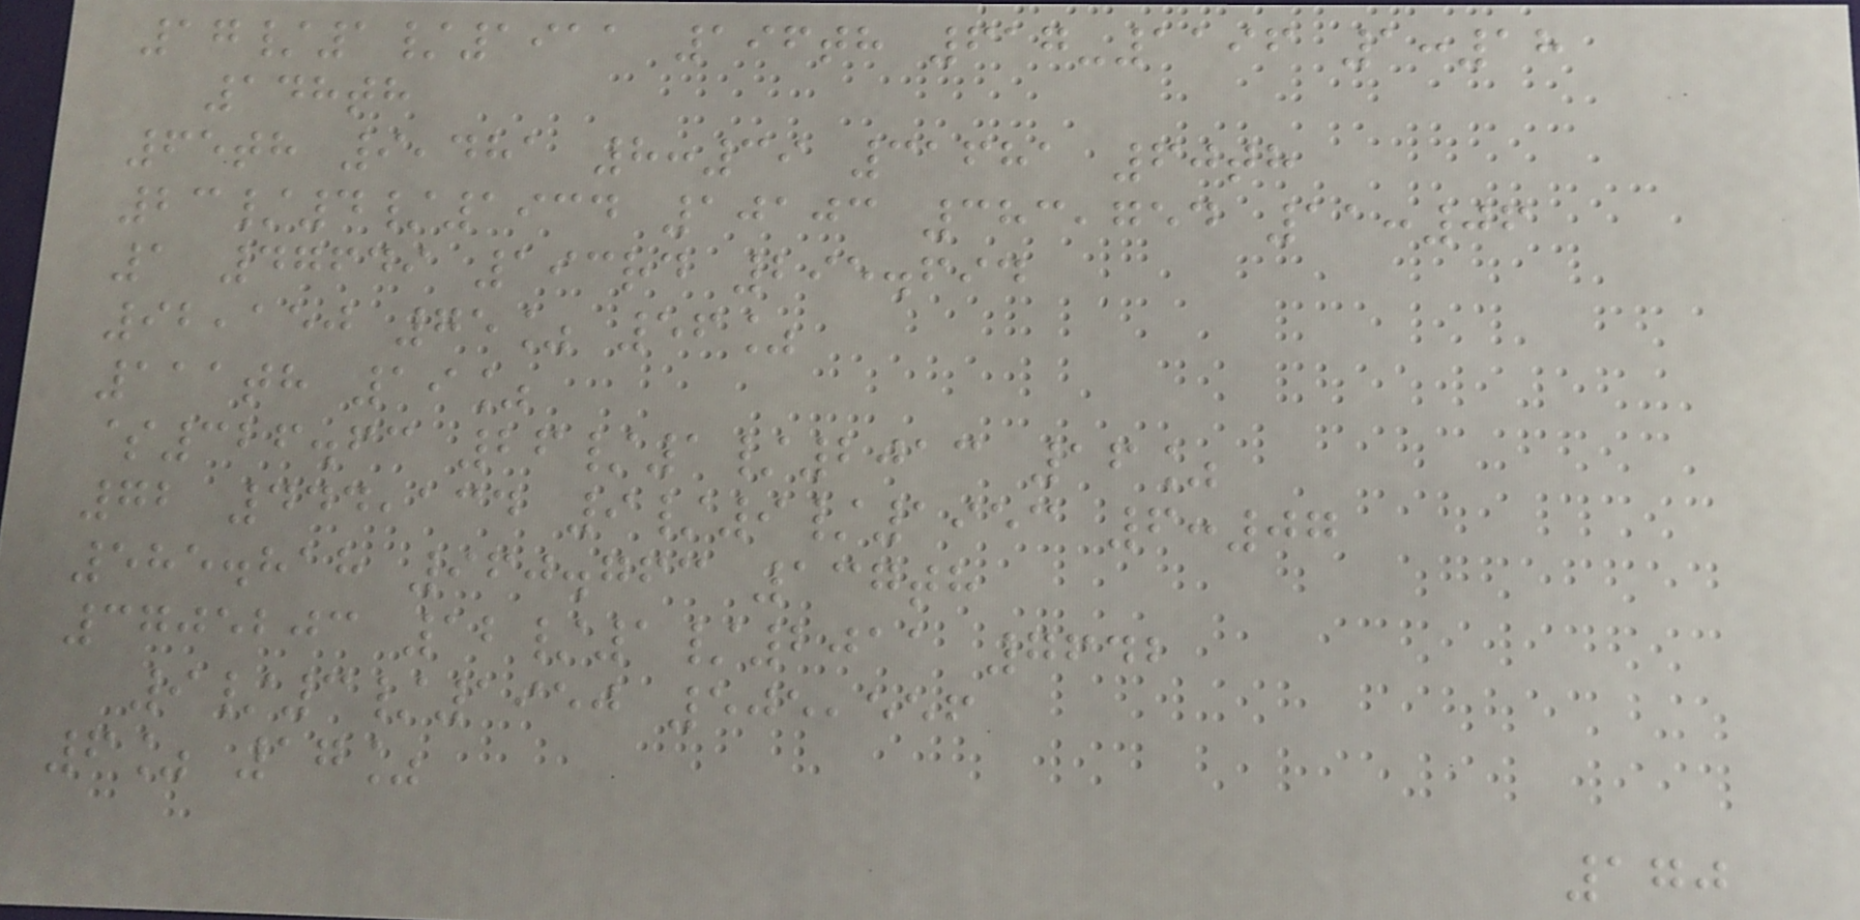17/1/1911 196th 617-1196 1:18
148th
65th 9,481 8:39 31681 60th
23/4/1934 10103 383,754 11:06
1 47649 193rd 295.694
92,150 75% 56%
111th 19%
$326.63 26/1/2013 16%
72 444,134 9/9/1953 6:07
585.818 960.763 137th
3705203 12/1/2011 7642
9/3/1950 505,556
6% 17%
170
